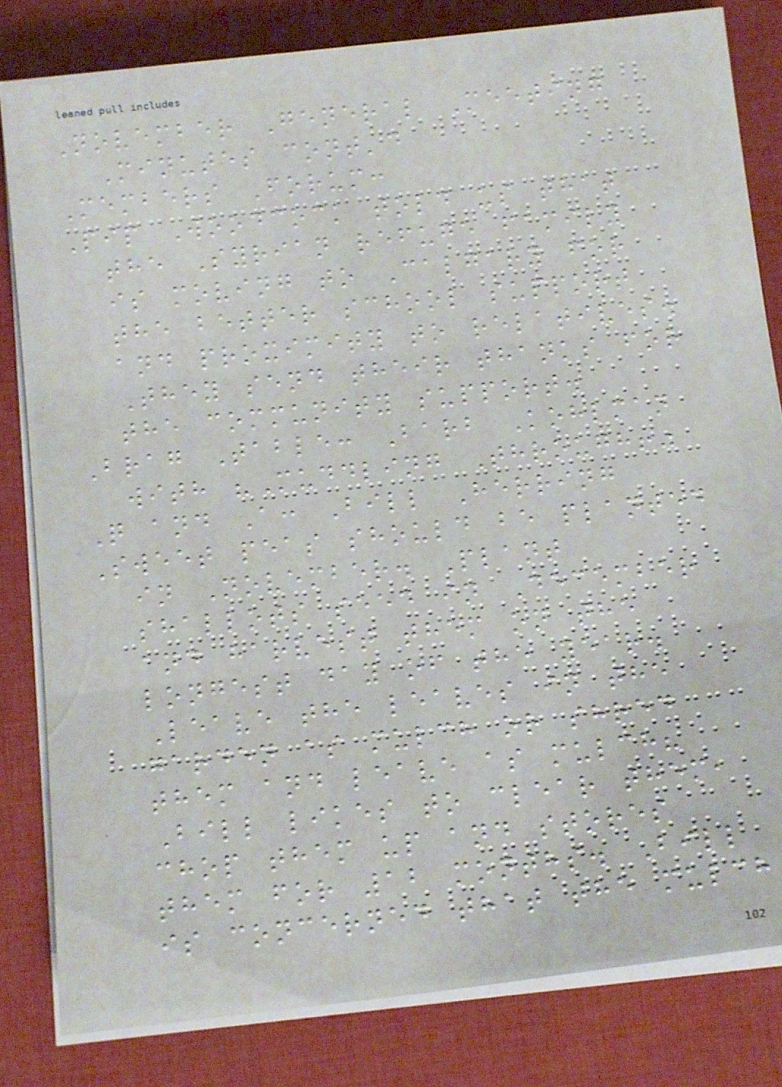November General Meeting
Minutes cont'd
Members Forum:
Pip Woodcock told us that
the Syrian refuge family
is moving to Calgary for
the better school support
and proximity to relatives.
They send their thanks for
the community support.
Brag Table: Barb Kohlman
with "Muddling Through!"
Q and A: Bill Herring
Sweet peas should be planted
in November. Plant
shallots seed in December
and harvest them on the
longest day of the year.
Leave the leaves in the
garden as mulch or shred
them and leave as mulch?
Bill likes to clear them,
chop them up and stores
them for 12 months. Bill
is concerned that the mulch
